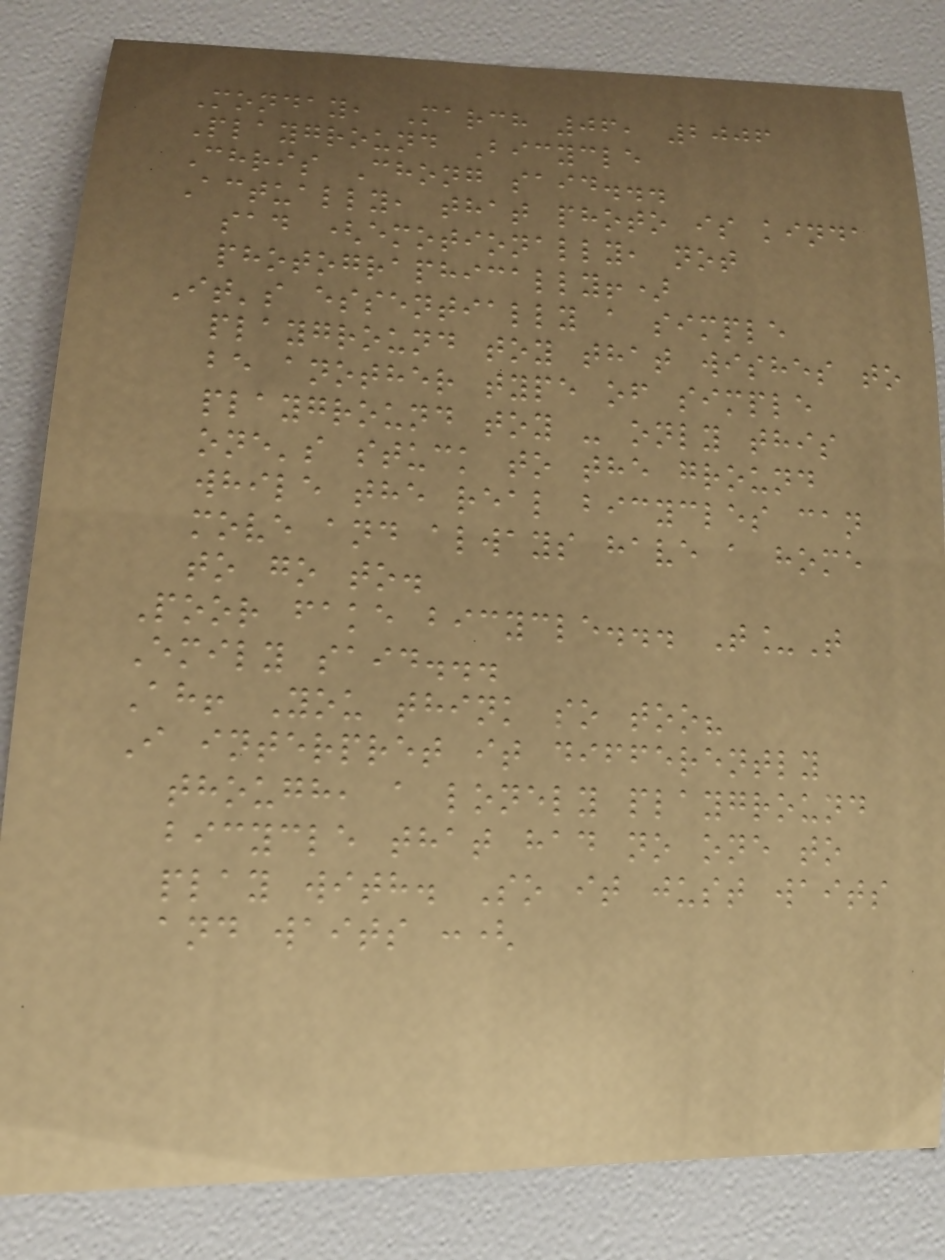Monday, March 06, 2006
Playground Bicycle
Chris Chong said...
Actually, that photo is kinda
sad (emotionally, not
photographically!)
It's essentially a simple
playground toy that wishes to
be another type of simple
playground toy - only this
one's stuck to the ground
while the real bicycles can
move and always have a home
to go to.
Poor fake bicycle... T_T
Emily said...
Ah! You think so too?
I interpret it differently
though, a lonely playground
bicycle that had no one to
play with. So it just waits
and waits :(
